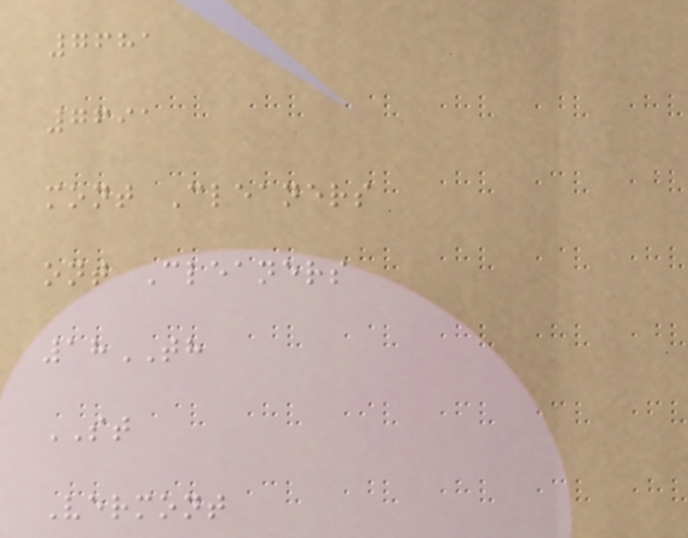7681
7691
mont Cleaners
ont Cleaners
18TH
ST
Vermont
